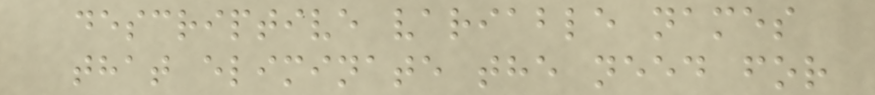descriptive variable names
that eliminate the need for
